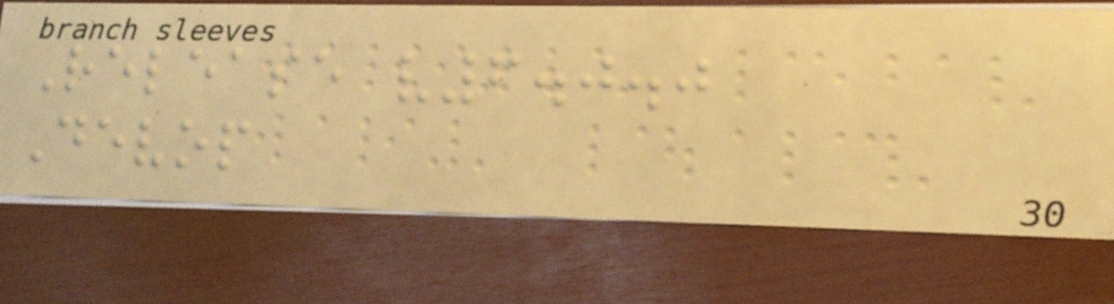Release v6.0.0
Devop
